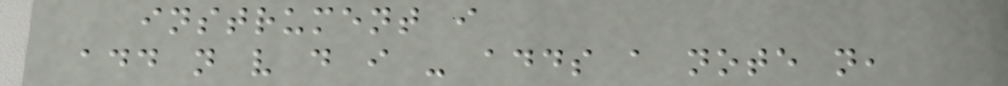instrument i
add n v d i - adds a note n,
